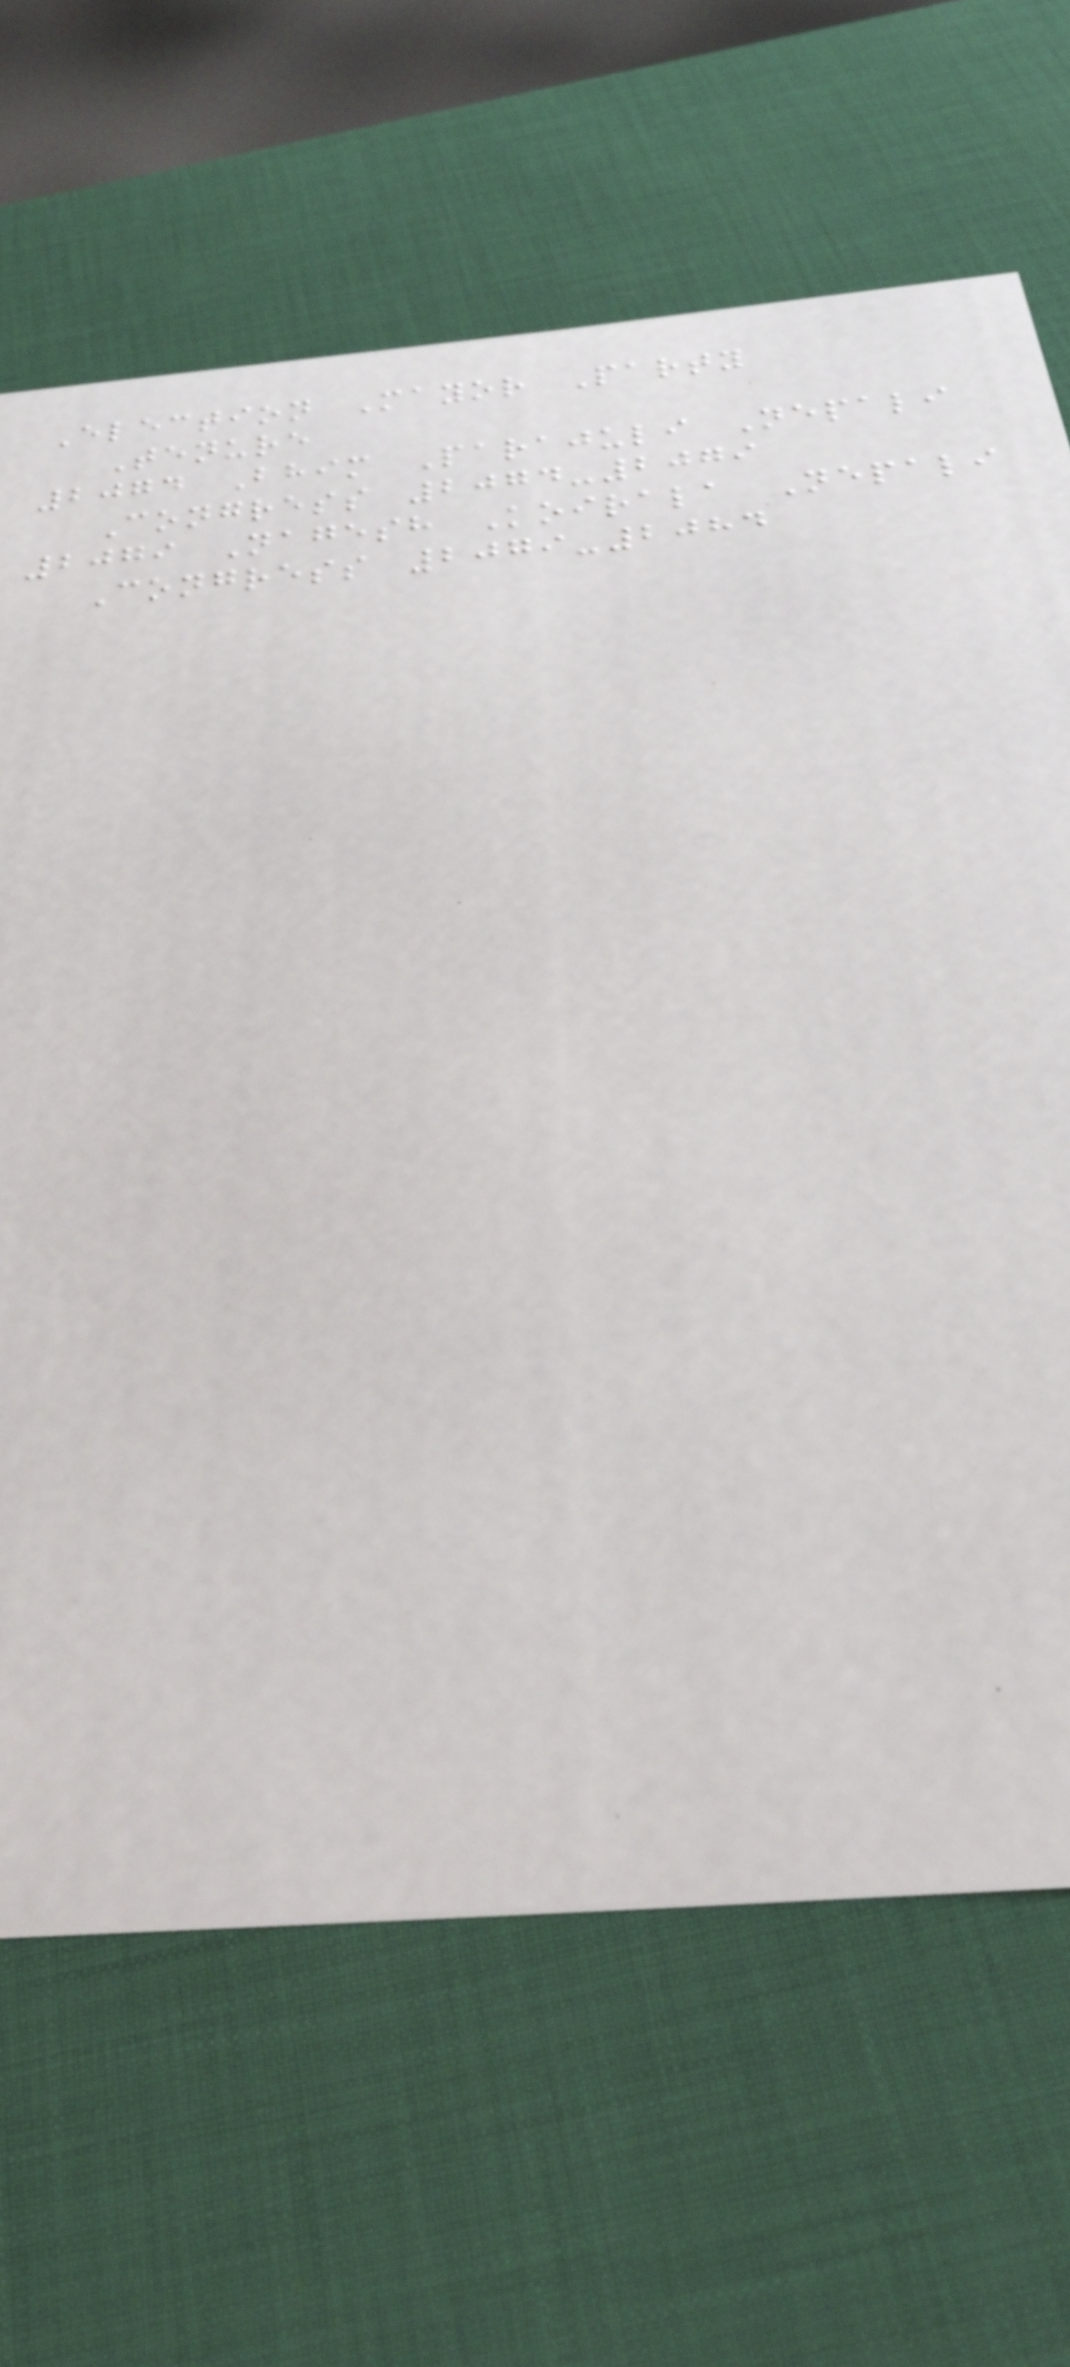Election Mayor Party
Tenure
2074 Bhim Parajuli Nepali
Congress 2074-2079
2079 Nagesh Koirala Nepali
Congress 2079-2084
